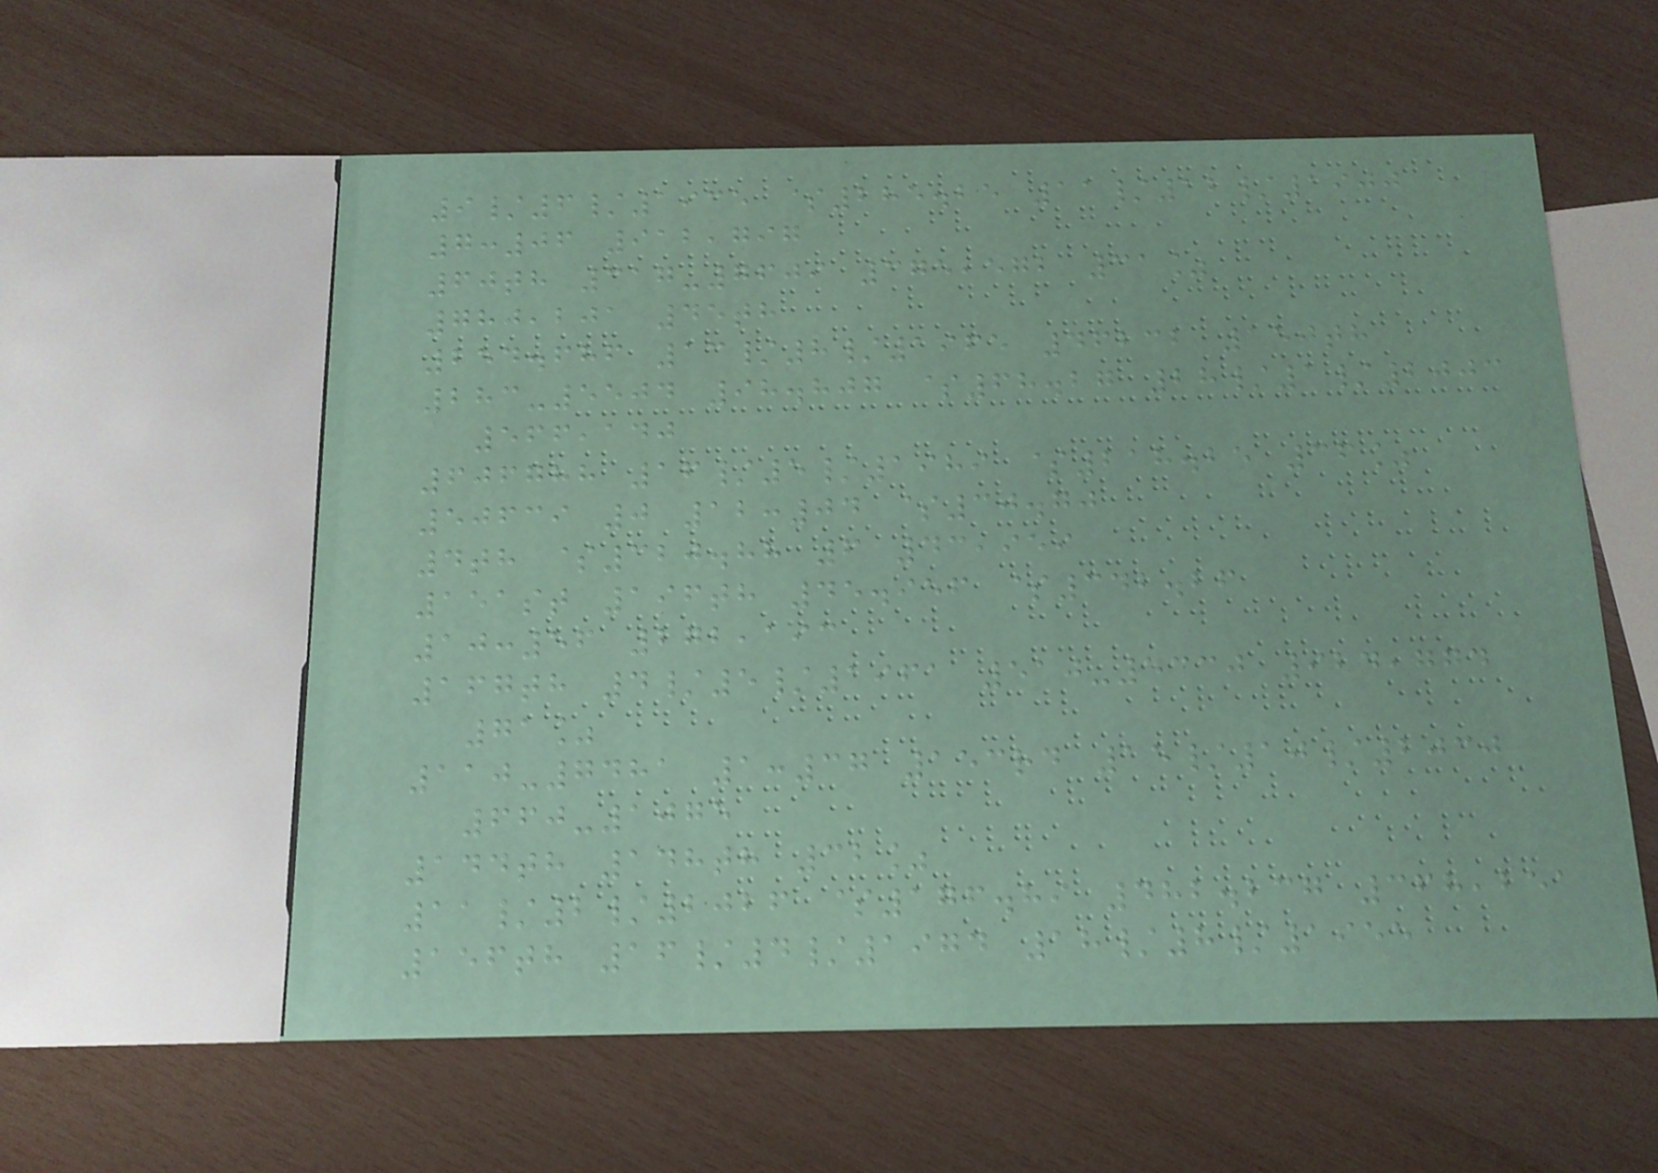9/6/1935 $285.25 11/12/1900
7:06 912,797
60th 317-7609 375,572 31%
780,201 45th
254.686 13/8/1965 46232 150th
283-5504 98.807 $68.27 28/1/2003
566,140
606788 16/5/1989 $218.25 36%
50639 0 12:04 $30.70
4th $320.88 6 43,959
151st 196th 45.956 $342.26
10:56 272,193
167th 4/5/1961 510-5330 924,774
71%
110-7481 1:37 153rd 15/10/2030
660-1075
144th 148th 32%
11/2/2026 $176.89 482.237 368,251
156th 16/4/1974 18/8/1955
